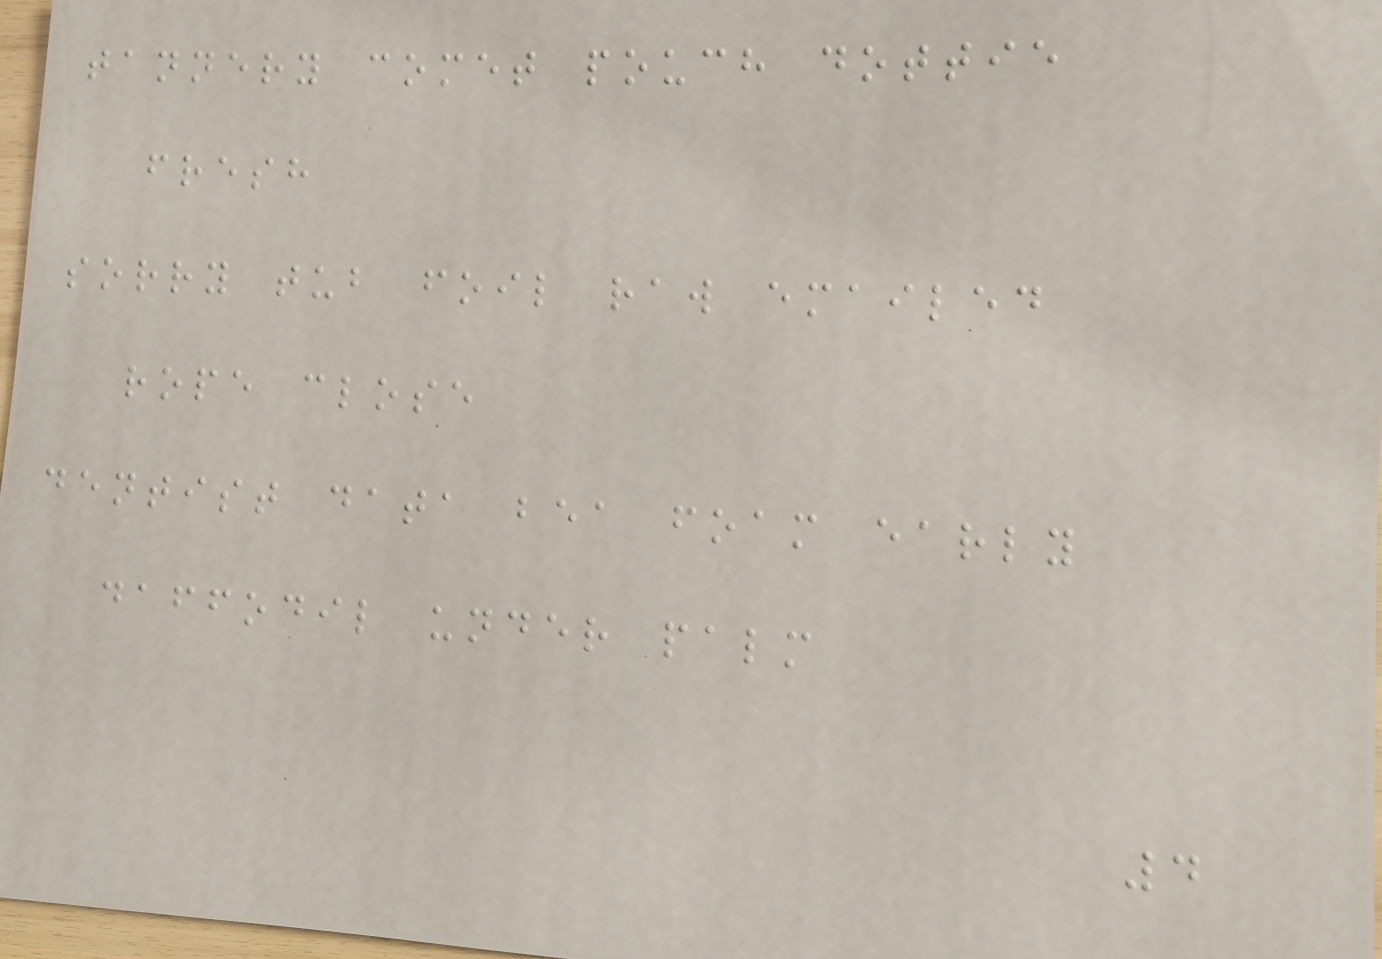tannery comet pouch dottie
fresh
sorry tub foil raw emailed
rope close
dentist data bea foam early
daffodil under palm
4
